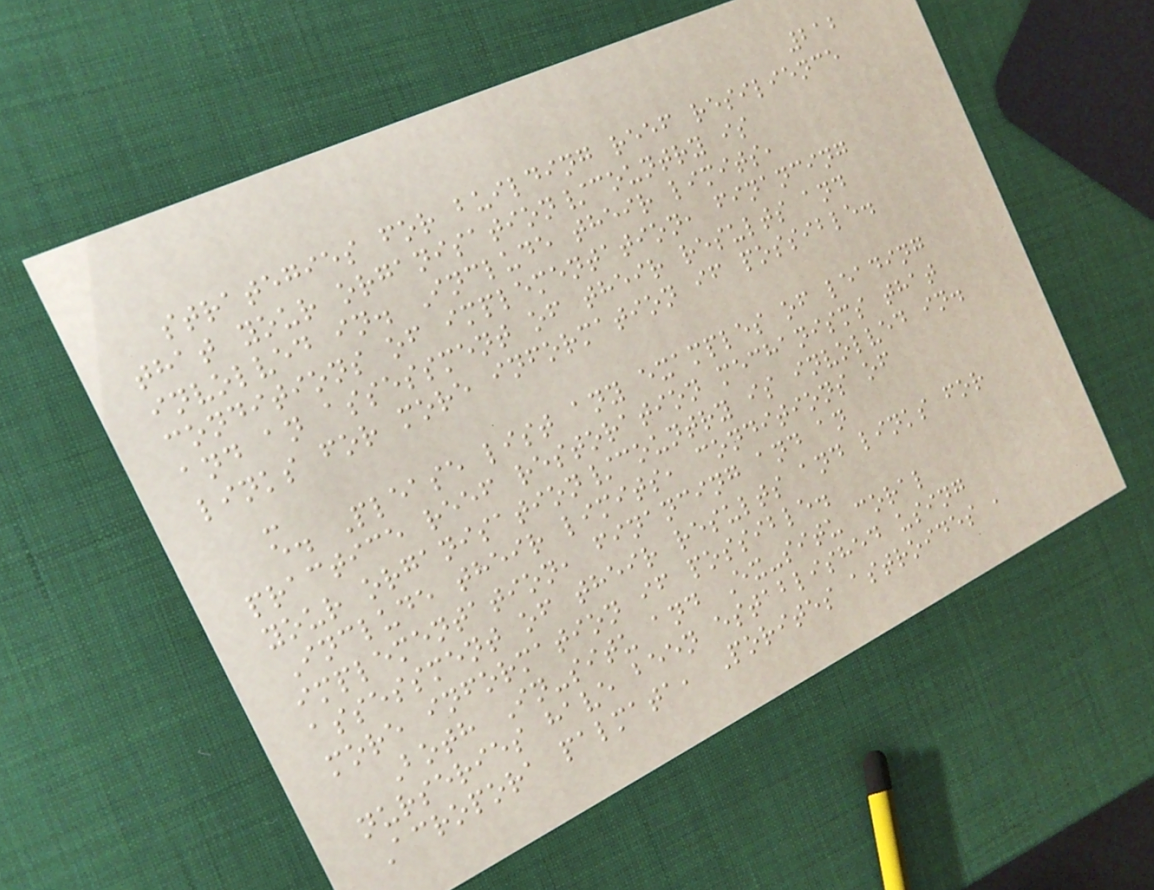212
strategies for building reef resilience
that your organisation/country is
involved in. Include their limits,
conditions of implementation, financing
and an assessment of their results and
links for more information if possible.
-
e. Please list any examples of leading
practice reef restoration mechanisms that
your organisation/country is involved in.
Include their limits, conditions of
implementation, financing and an
assessment of their results and links for
more information if possible.
Both In-situ and Ex-situ coral
nurseries have been established using
Acropora palmata, Porites astroides ,
